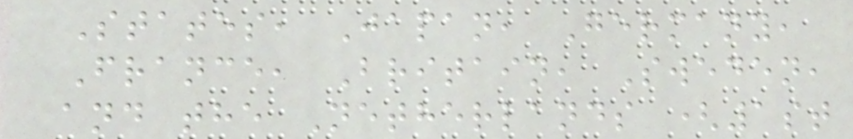States, Japan, Germany,
France, Britain, Sweden,
and the Netherlands (1st
